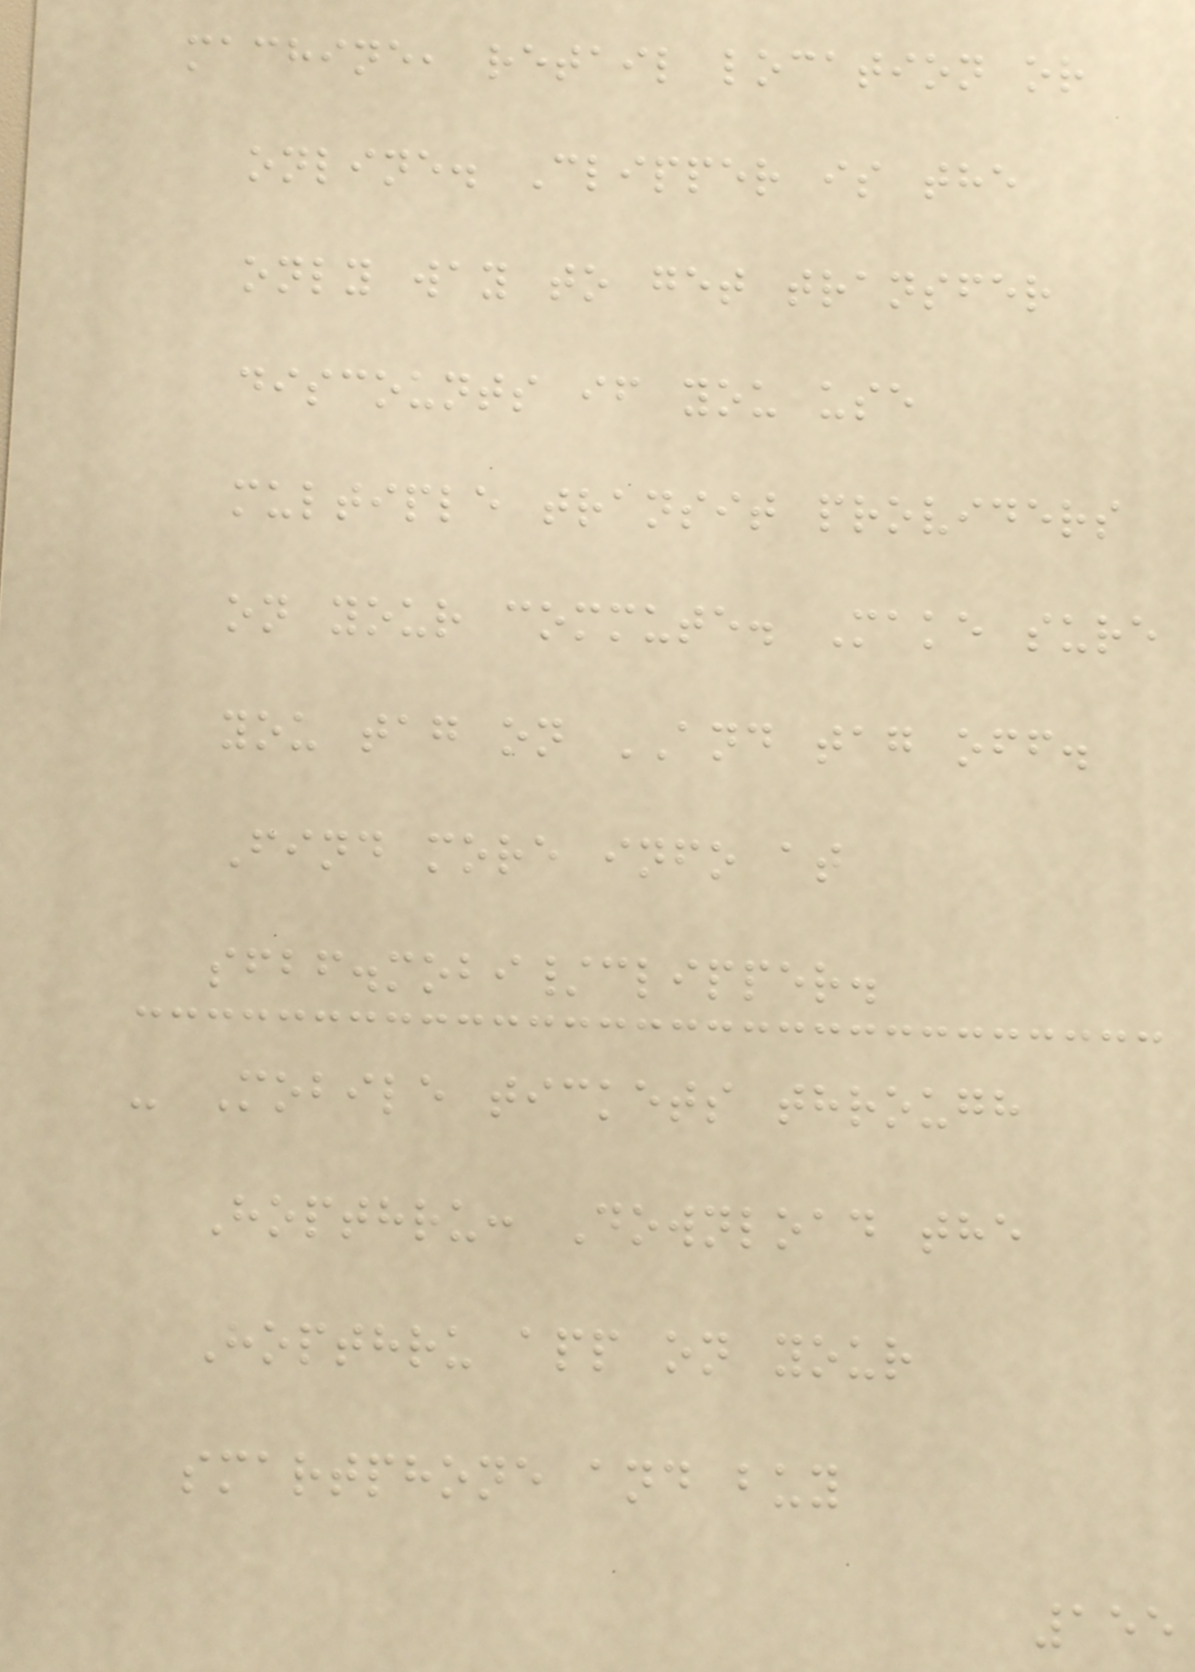machine, retail location or
online. Clipper is the
only way to get transfer
discounts if you use
multiple transit providers
on your commute. Make sure
you tag on AND tag off.
Find more info at
sfbf.mobi/clipper.
- Mobile tickets through
Hopthru: Download the
Hopthru app on your
smartphone and buy
155
